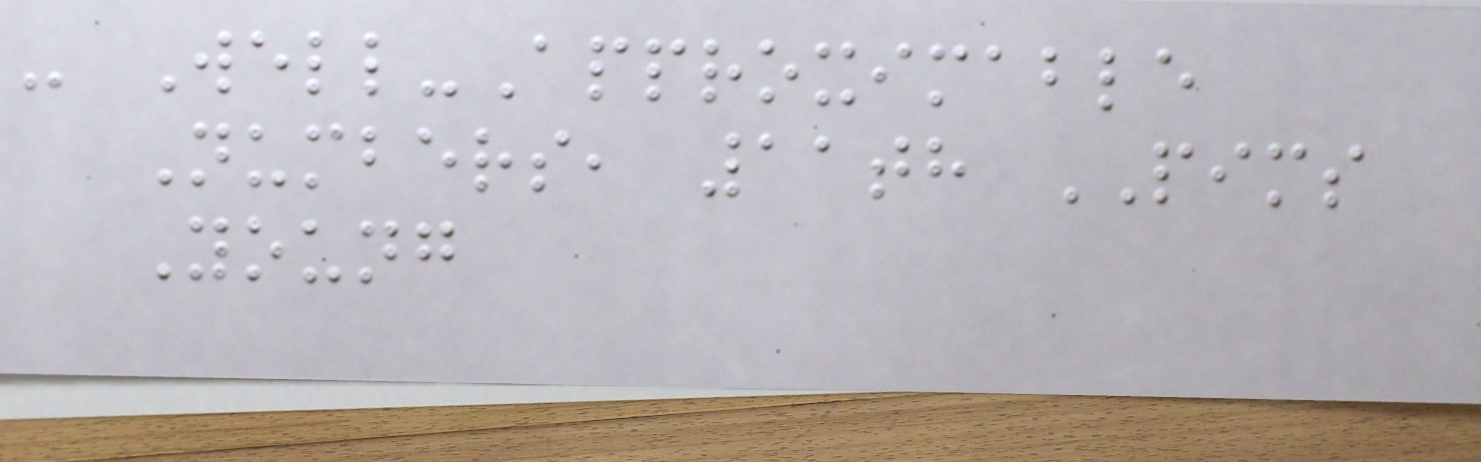- Well-Approximable
Numbers, 11th PIMS
Young
